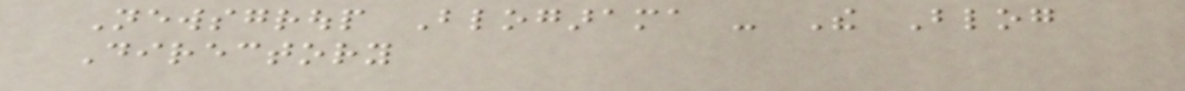Newsgroup Blogarama - The Blog
Directory
